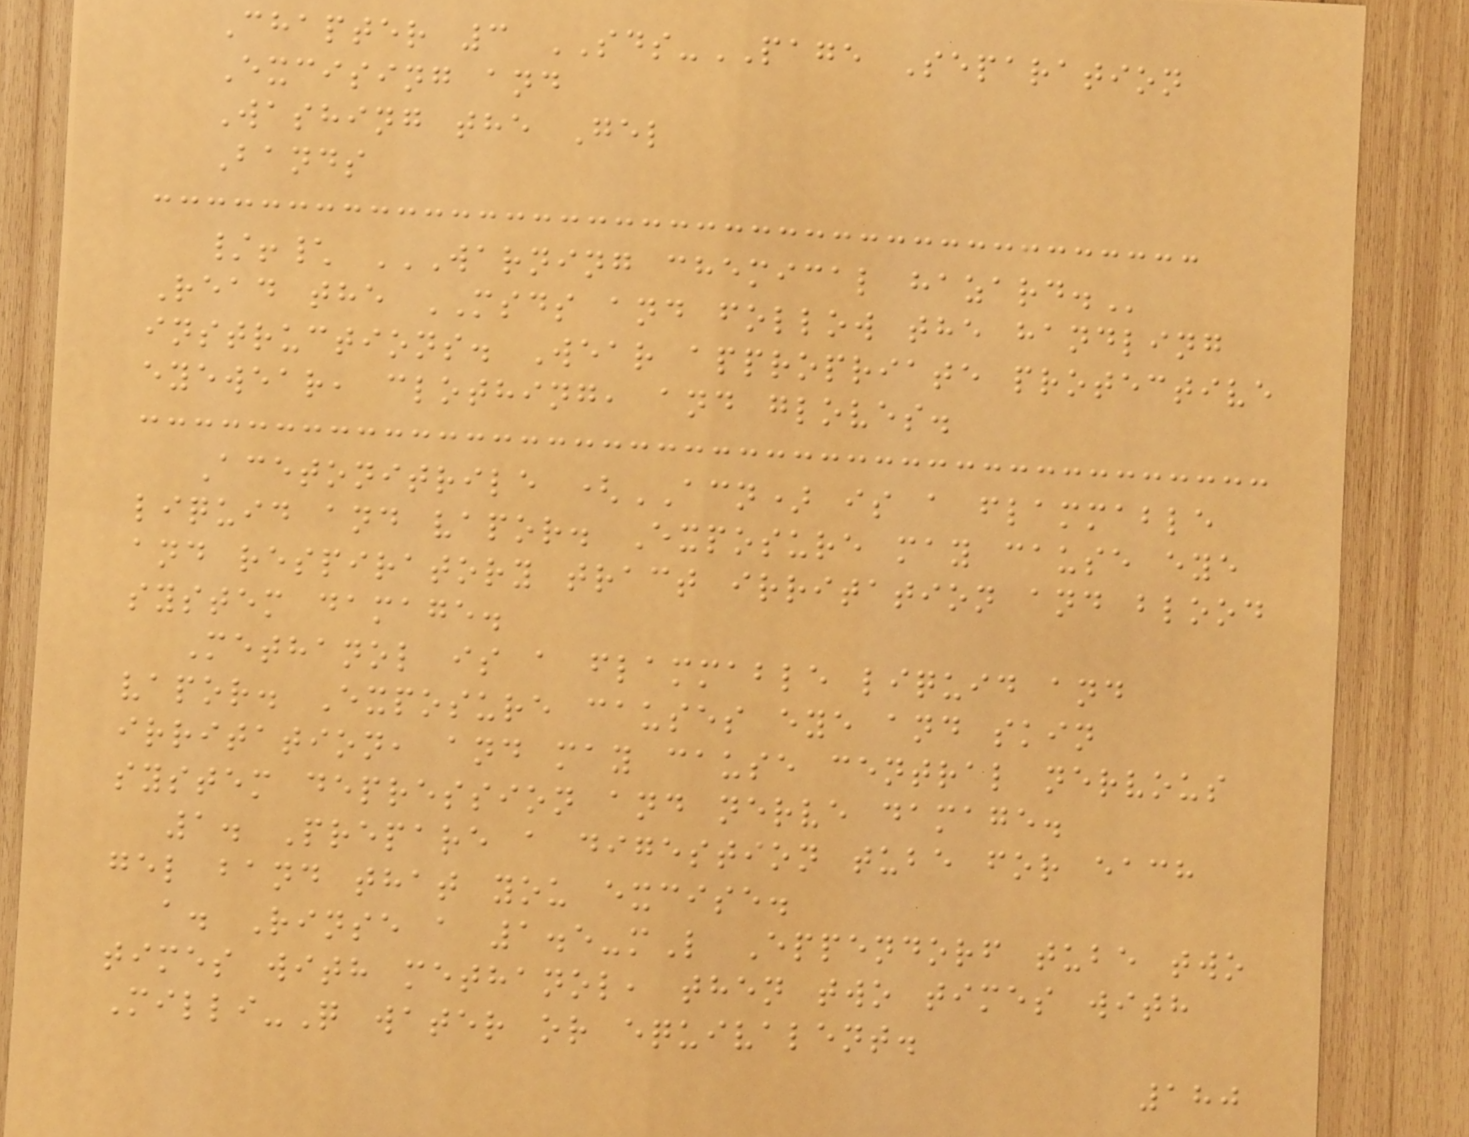Chapter 3 SDS-PAGE Separation
Excising and
Washing the Gel
Bands
/!\ WARNING CHEMICAL HAZARD.
Read the MSDS and follow the handling
instructions. Wear appropriate protective
eyewear, clothing, and gloves.
Acetonitrile (ACN) is a flammable
liquid and vapor. Exposure may cause eye
and respiratory tract irritation and blood
system damage.
Methanol is a flammable liquid and
vapor. Exposure causes eye and skin
irritation, and may cause central nervous
system depression and nerve damage.
1. Prepare a digestion tube for each
gel band that you excise.
a. Rinse a 1.5-mL Eppendorf tube two
times with methanol, then two times with
Milli-Q water or equivalent.
180
